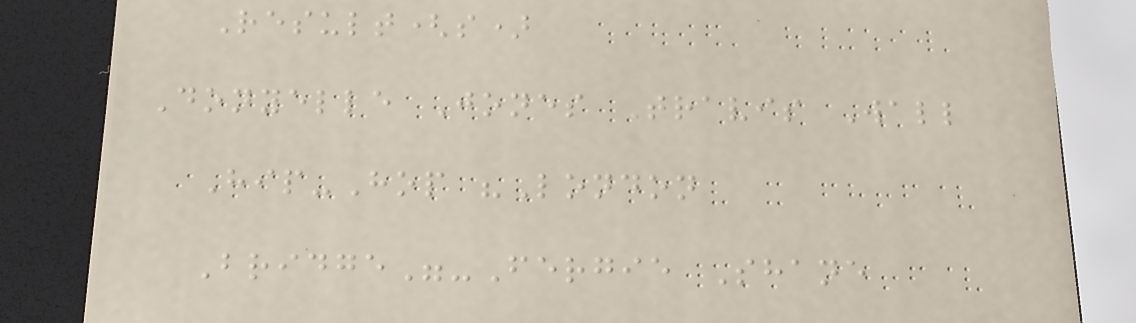Result(s)
Donyelle Jones Travis Wall
Hip-Hop "London
Bridge"-Fergie Shane
